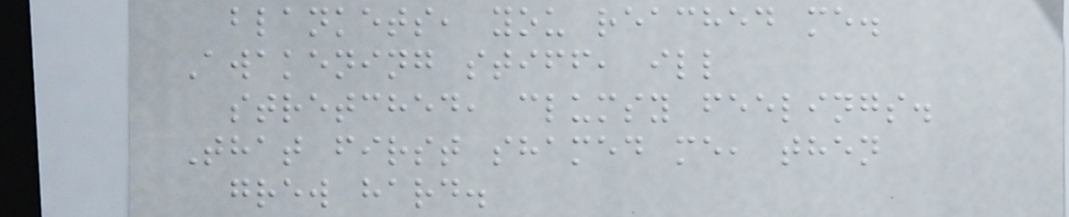blankets, you reached me.
Awakening stiff, ill
stretched, clumsy feelings.
That first shamed me, then
grew hard.
